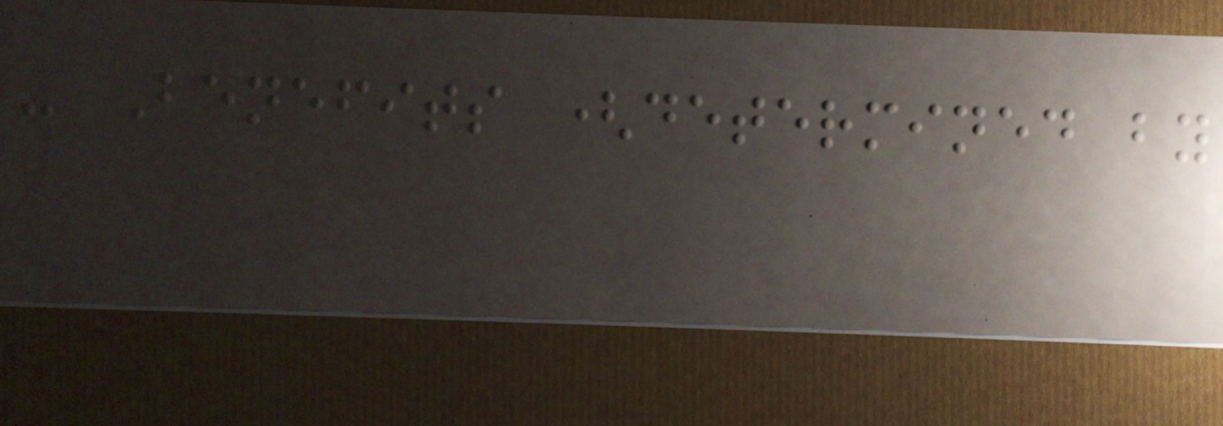- Benefits (determined by
